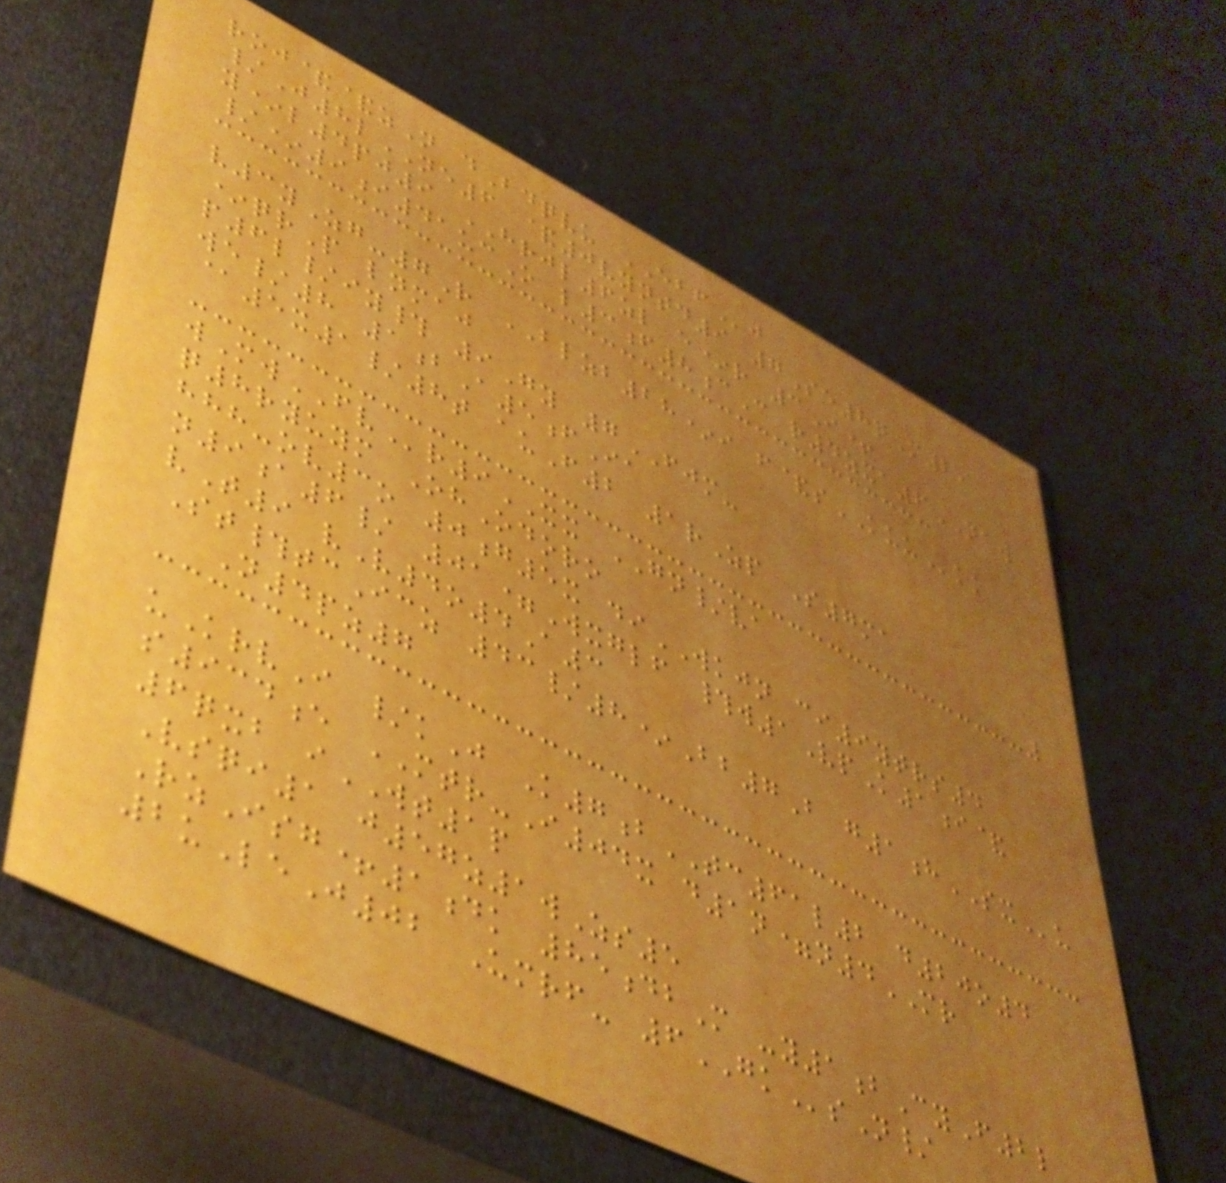roj&&zN dBdqvu EBFj
/J8lNE6 &0vyntd9 7Se8qM29
y*l4pj9 HRJL6zl e*r 3I+
/*9i41ucO l3f8cC r4zxa6NAW
v3yZg-7R BLZB28*i f&sKUUkk
*qrP lnmaj
p6l/iy# 9Gy 7FJM-
we/8 1bA5fIa
@5x1/8t auF2 1rZp S7ma
wMwFVr9XX GN/va
q8ryuym OhOdoro
hhh-ov3o 0g5x diWKJN ci9ytrs4
n9a6/ 01=Wxglf #w1VpK1i&
vT9 vV4o4A3
St#tcIcz 43/8*Bb7B g1hSXu
N4pz7
uKrvI /kJ K7bTC61l2 d20o4
s934e MTR-I04x d1n=n4MR
6qxb iWT1p
Vsqi1 j57z1wZs5
RzIsg+1dk 85dbM -y1bCyF2l
2uLeJ02 Umrf- 6GKsN/
